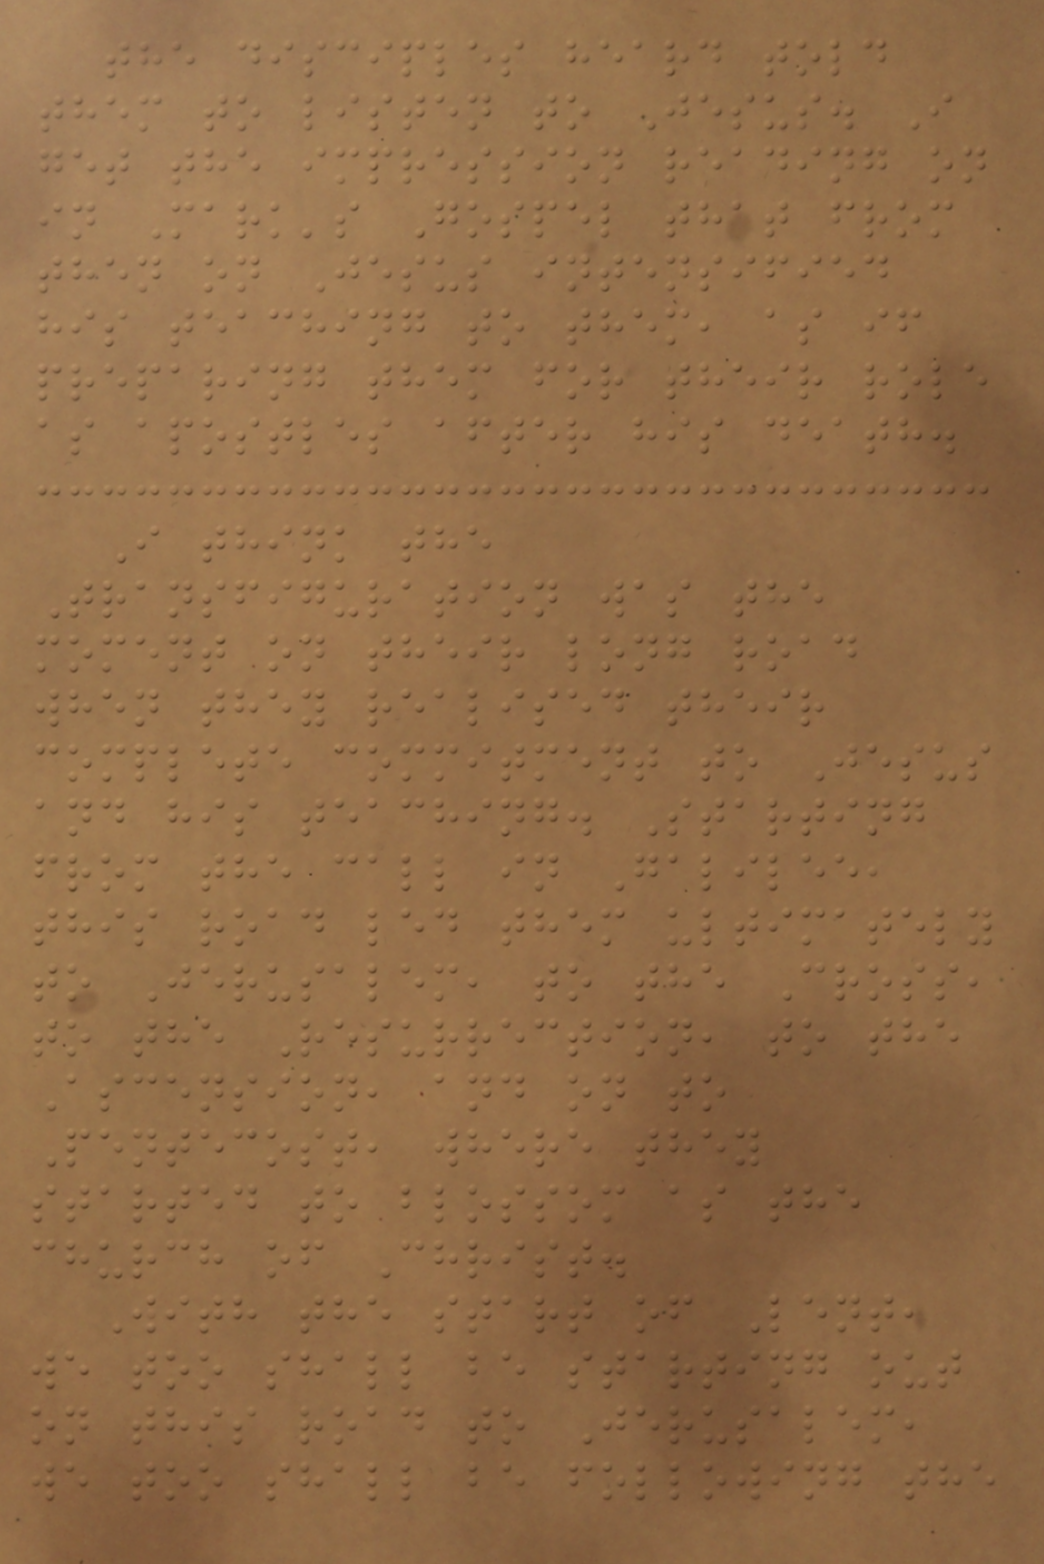the disciples heard told
them to listen to Jesus. I
get the impression reading on
in Mark's Gospel that from
then on Jesus intensified
his teaching to them, as if
preparing them for their role
as apostles after his death.
I think the
Transfiguration was the
moment on their long road
when they realised their
complete commitment to Jesus
and his teaching. Starting
from the call in Galilee,
this road led them ultimately
to Jerusalem, to the Cross,
to the Resurrection, to the
Ascension, and on to
Pentecost, where they
started to blossom as the
church of Christ.
With the start of Lent,
we too shall be starting out
on this road to Jerusalem,
we too shall be following the
